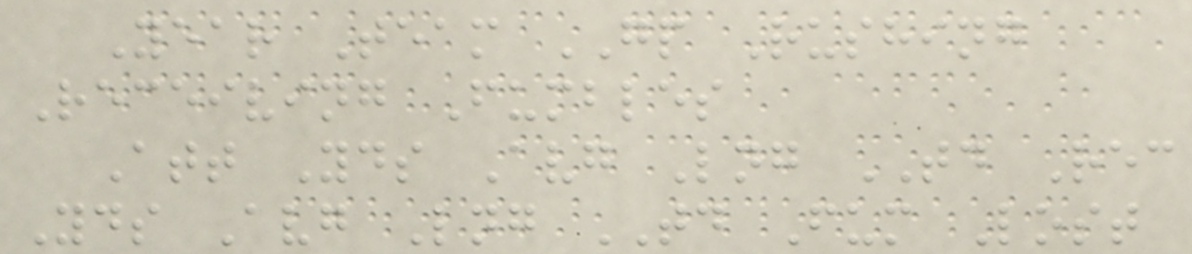Year Team GP Rushing
Receiving Fumbles
Att Yds Avg Lng TD Rec
Yds Avg Lng TD Fum Lost
